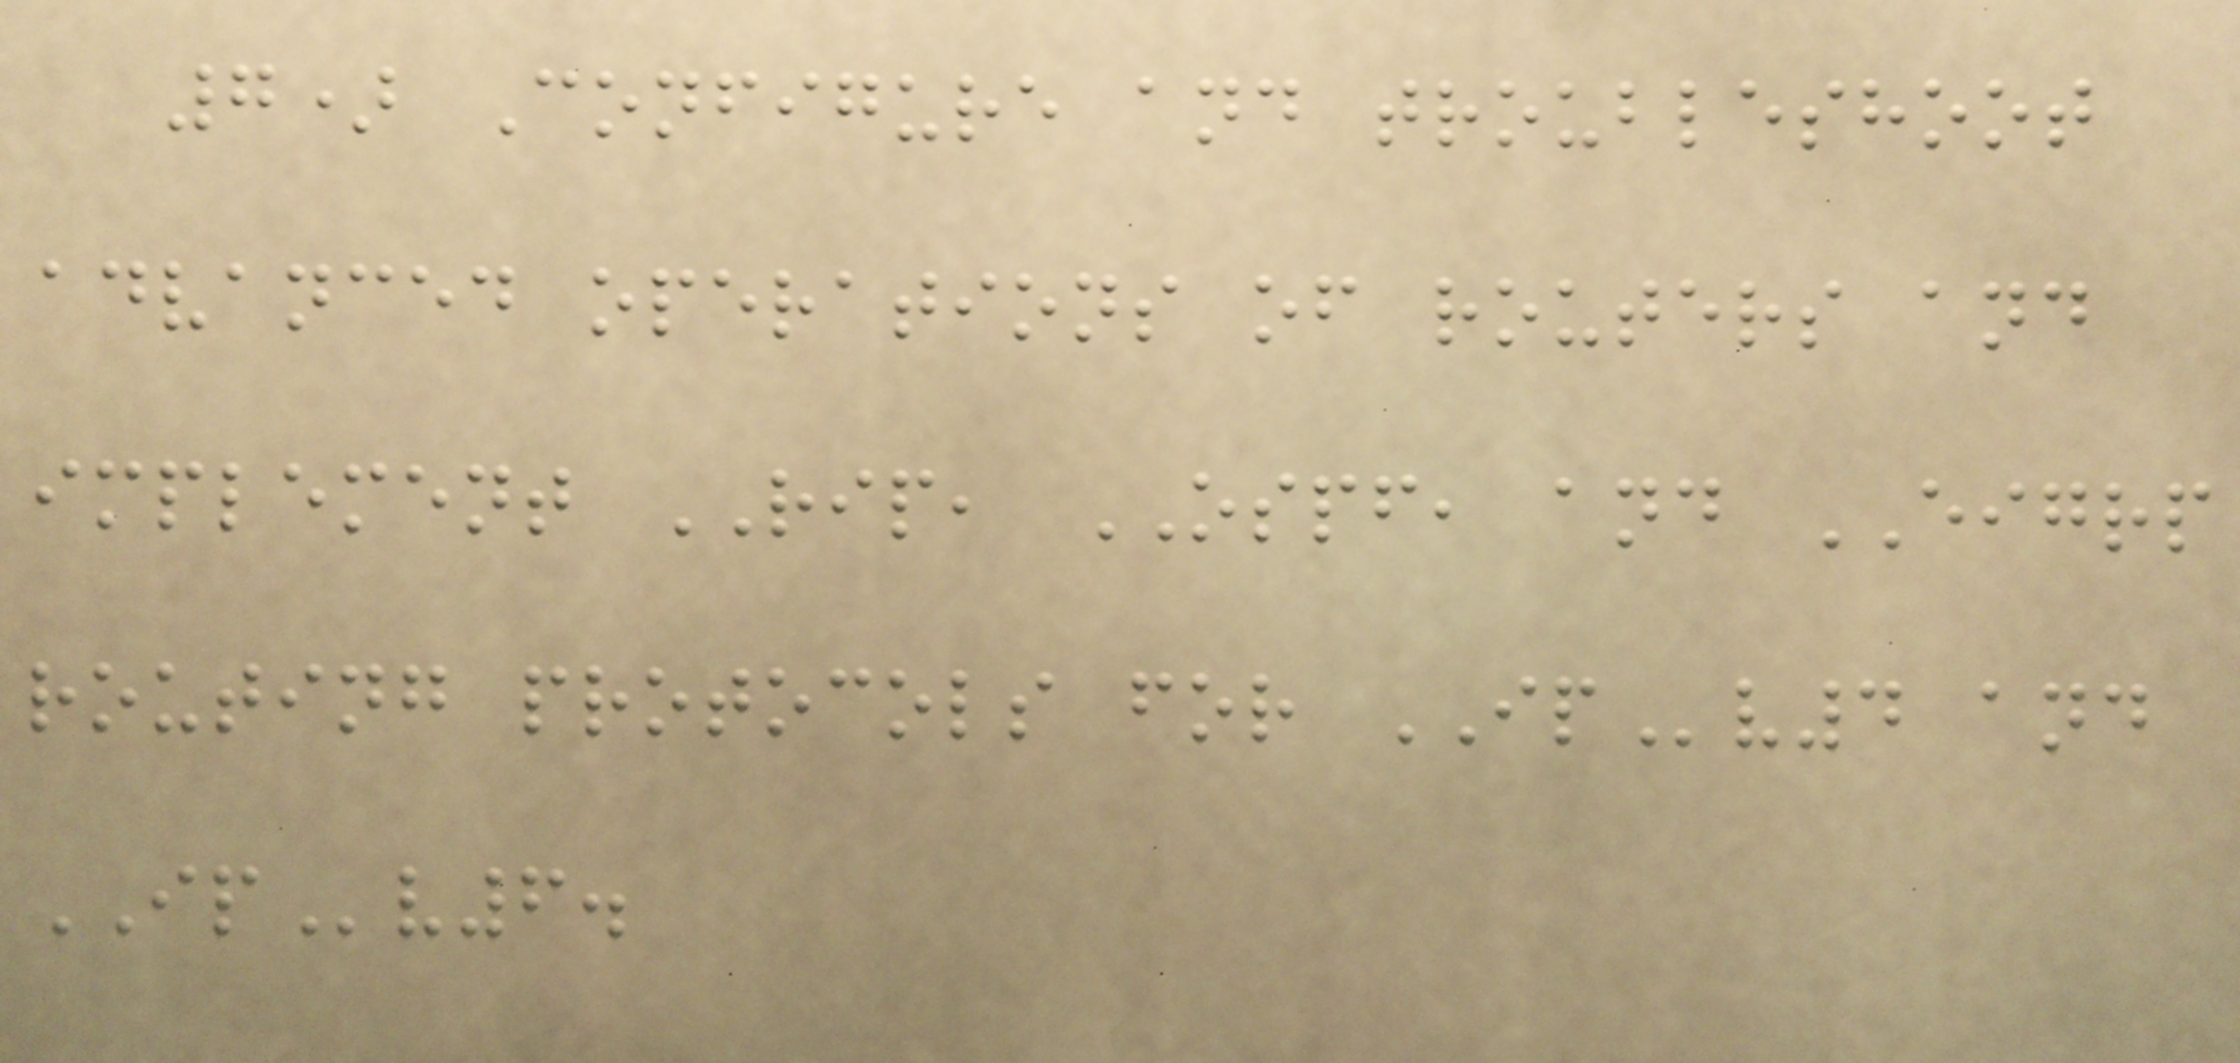7) Configure and troubleshoot
advanced operations of routers and
implement RIP, OSPF, and EIGRP
routing protocols for IPv4 and
IPv6.
